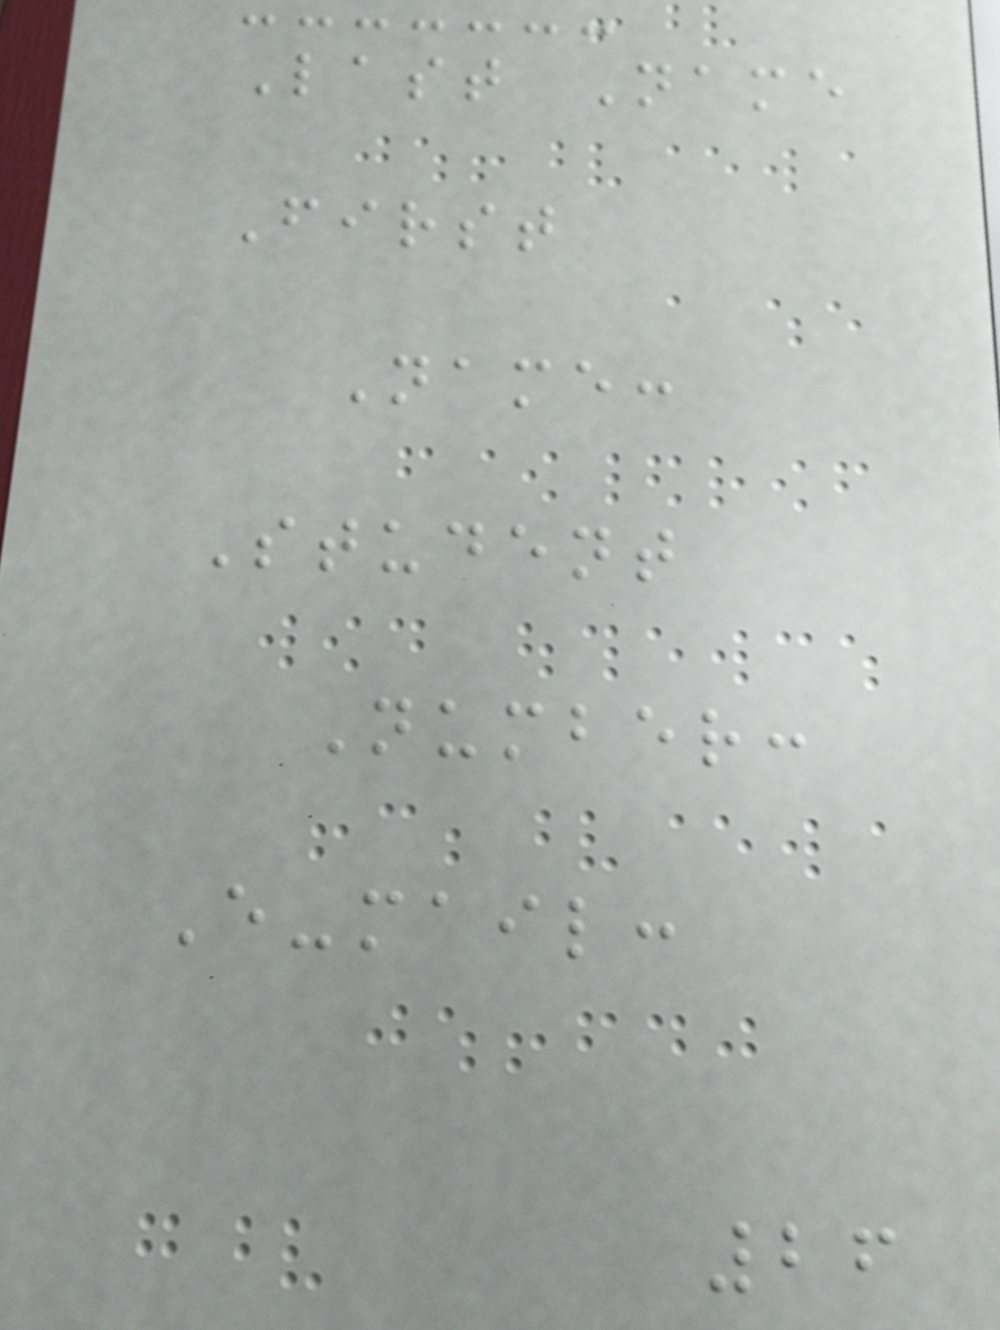Last Name
First
Name:
Student
Number:
E-mail:
26
